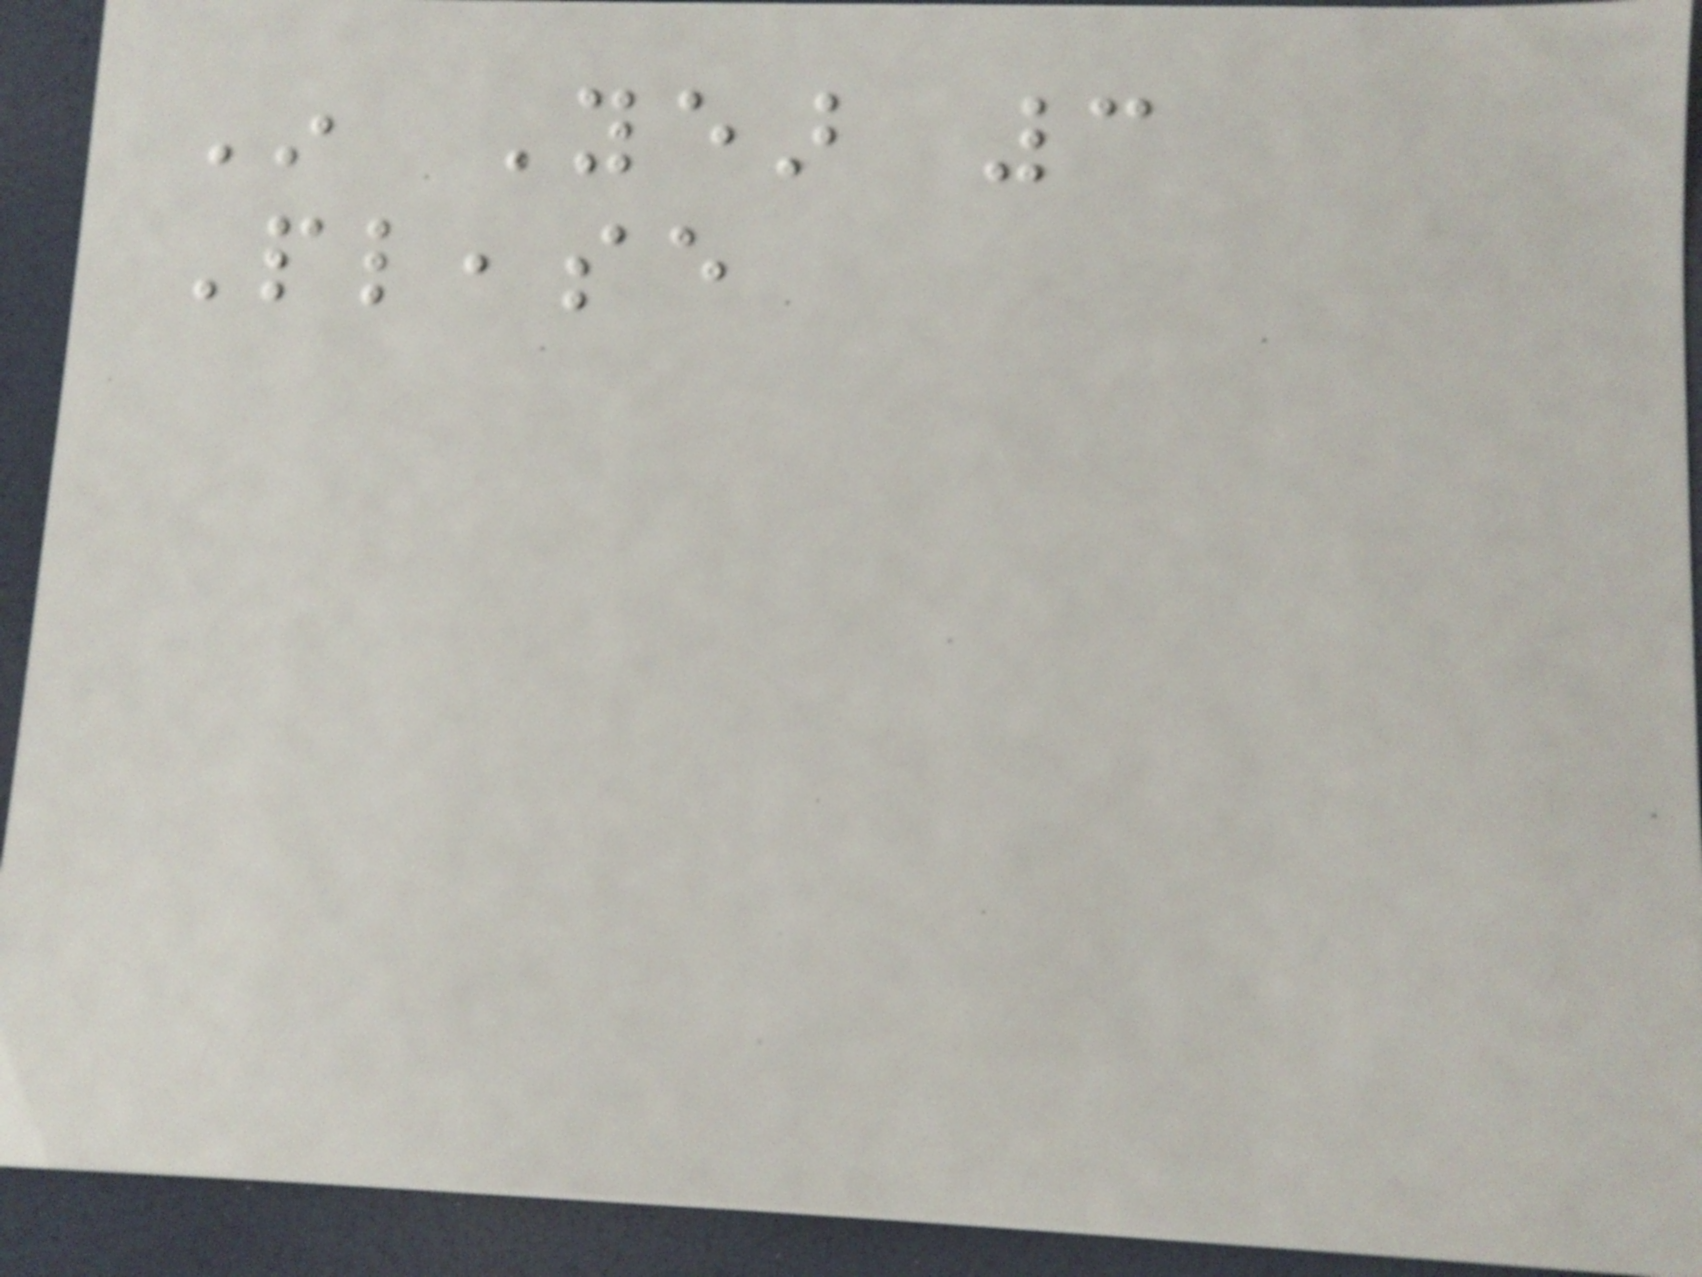In Year 3
Please
